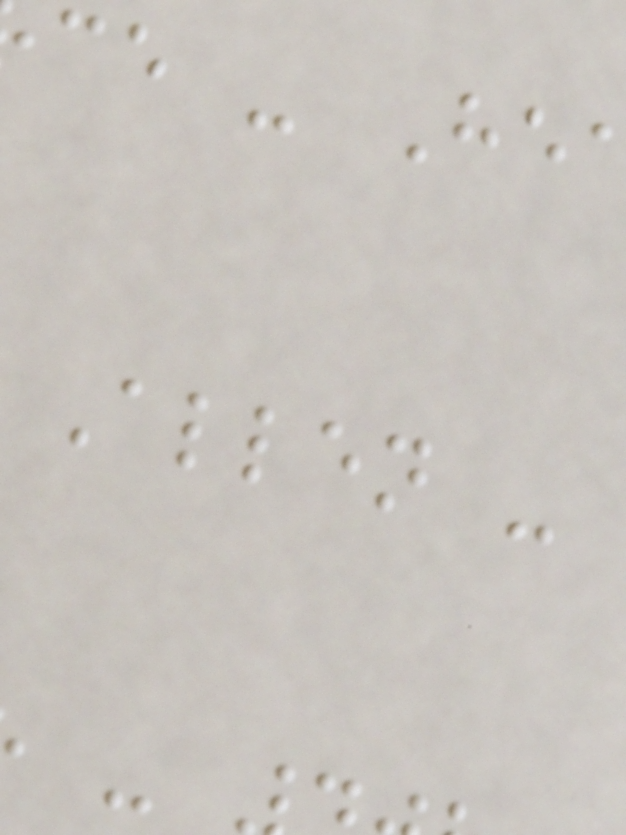ce - He
Allen -
